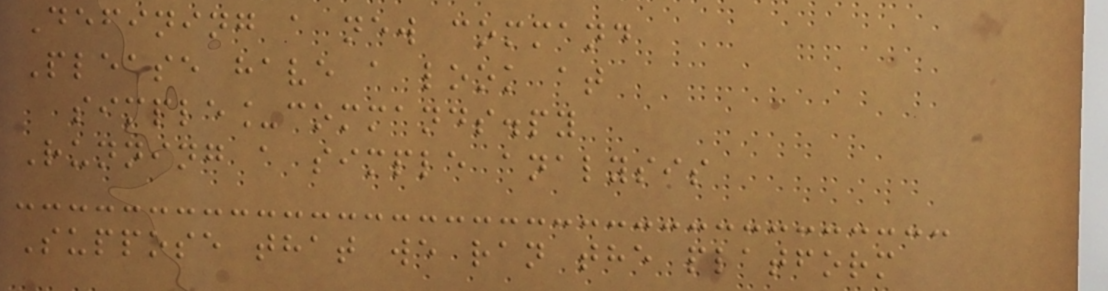Defining a new command
Please have a look at
simple_commands.py
Running a simple analysis
Suppose that we ran the platform
